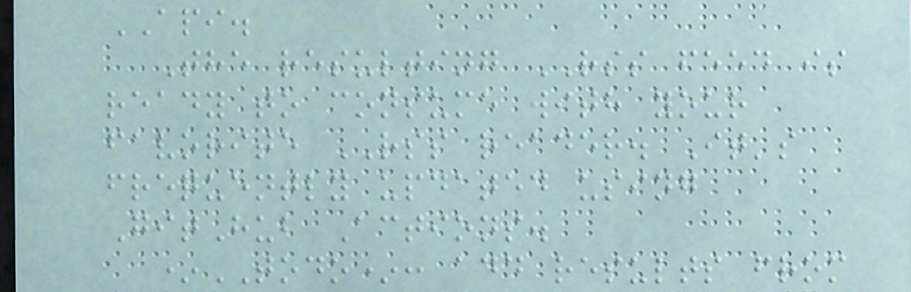API.
The resulting RSS feed is
ready to consume with your
favorite RSS reader. It's
frequently updated using
GitHub Actions.
*TODO*: add results from
